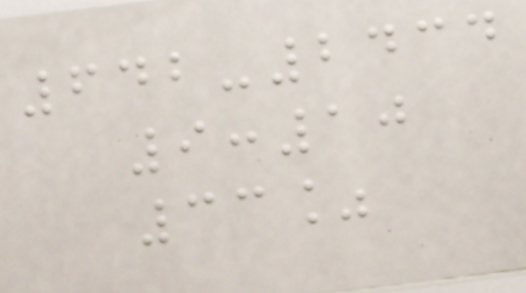642-2434
9:10
33%
